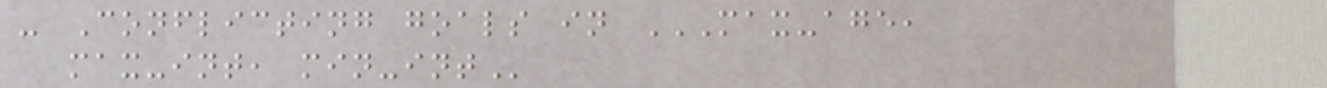- Conflicting goals in MAX-AGE,
MAX-INT, MIN-INT
